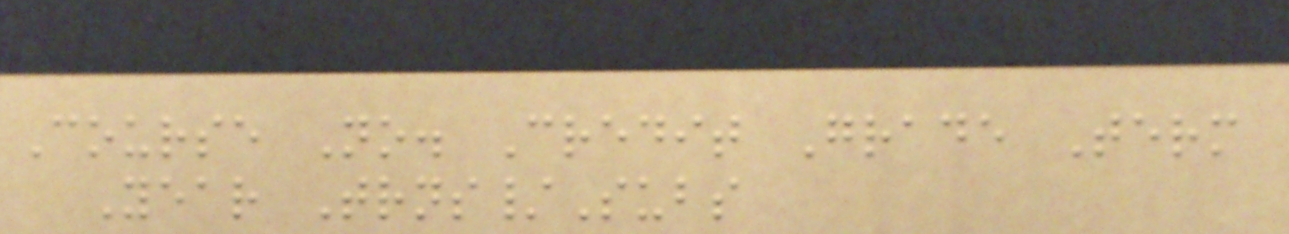Course No. Credit Grade Term
Year Trns/Subs
